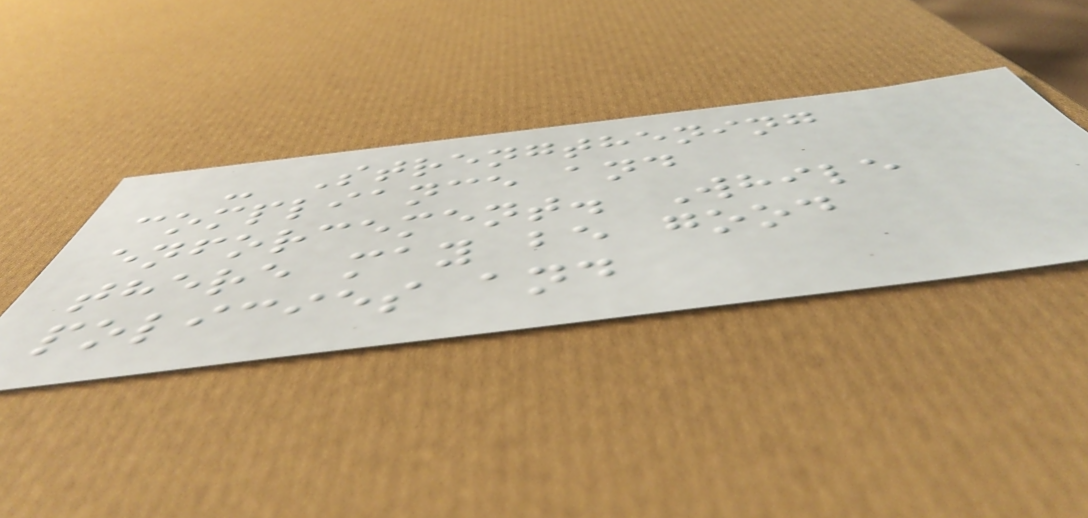- Strengthening
compliance and
enforcement. While
there may be good
policies and
